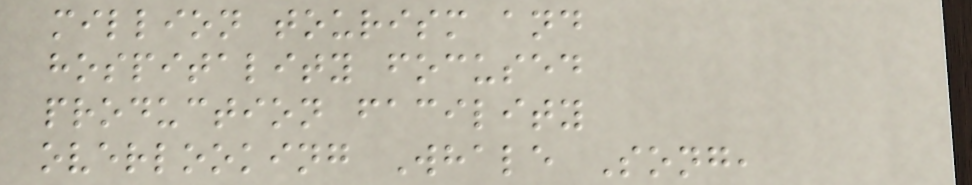million tourism and
hospitality focused
production facility
overlooking Whale Song,
